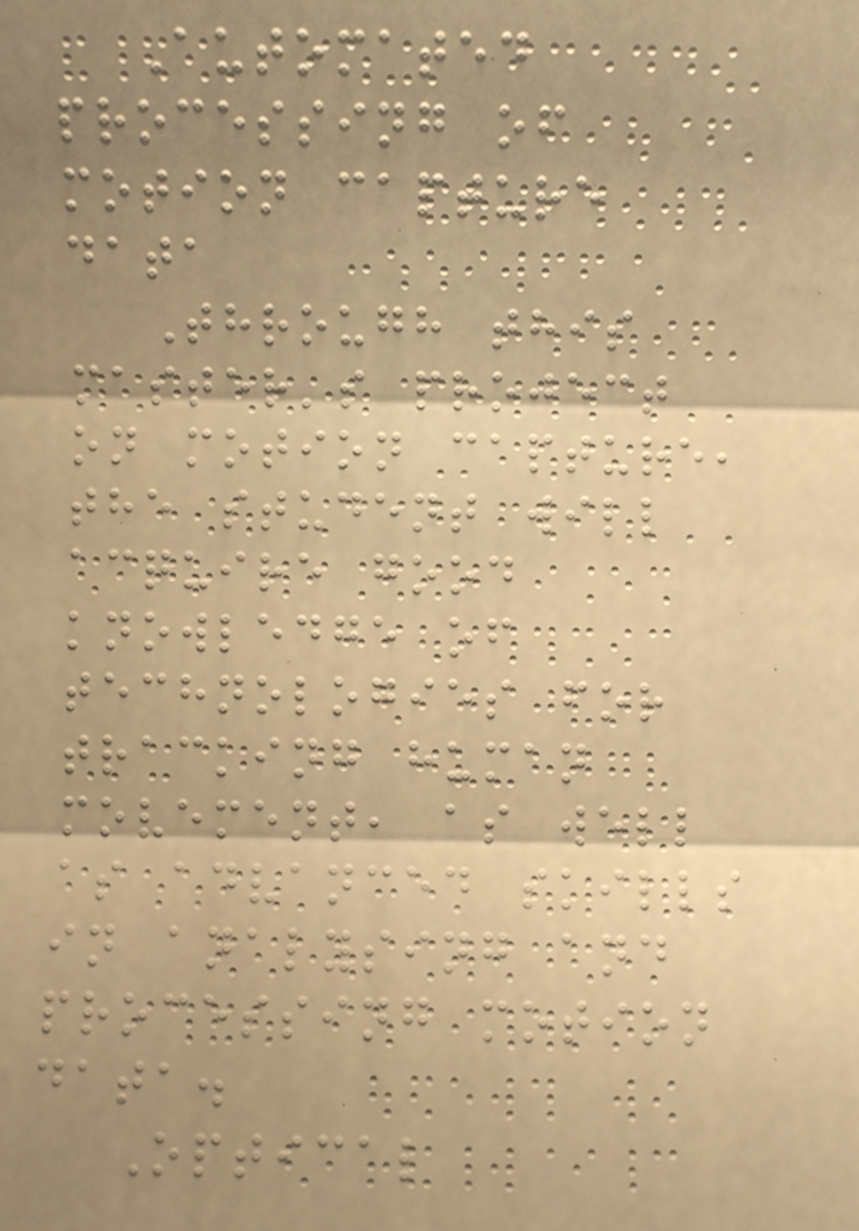Automated
processing of
motion capture
data
Through this
master's project
on motion capture,
the student will
acquire good
knowledge of
technologies for
tracking human
movement, as well
as advanced skills
in analysing and
processing motion
data.
Optical
